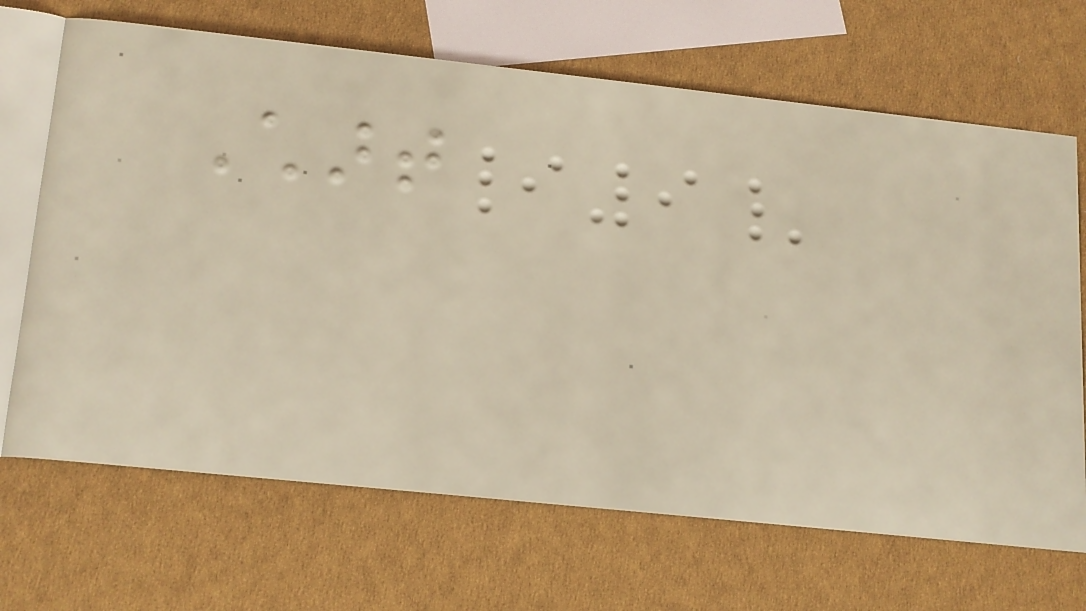Chart
